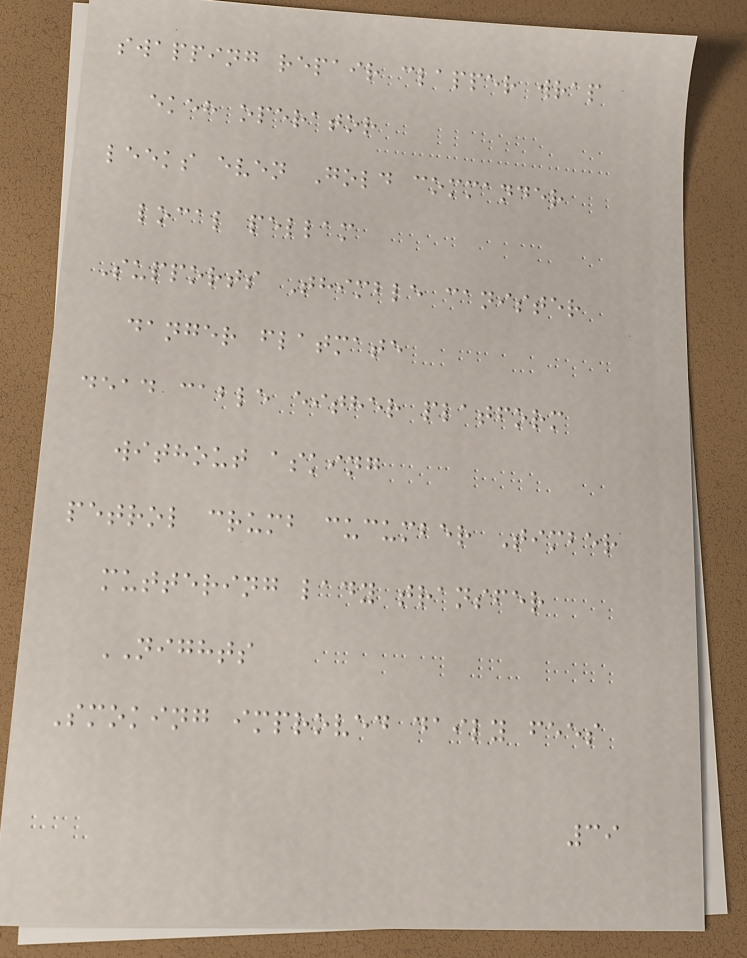swapping repair clapper wrap
ekeh operator
leeks even Gold commander
local pellam
Supports Thimble canister
danger flatmate
dead cable either platform
without asking
petrol crumb cucumber Timber
muttering lady transfer
NIGHTS
Smoking improved daily fees
39
